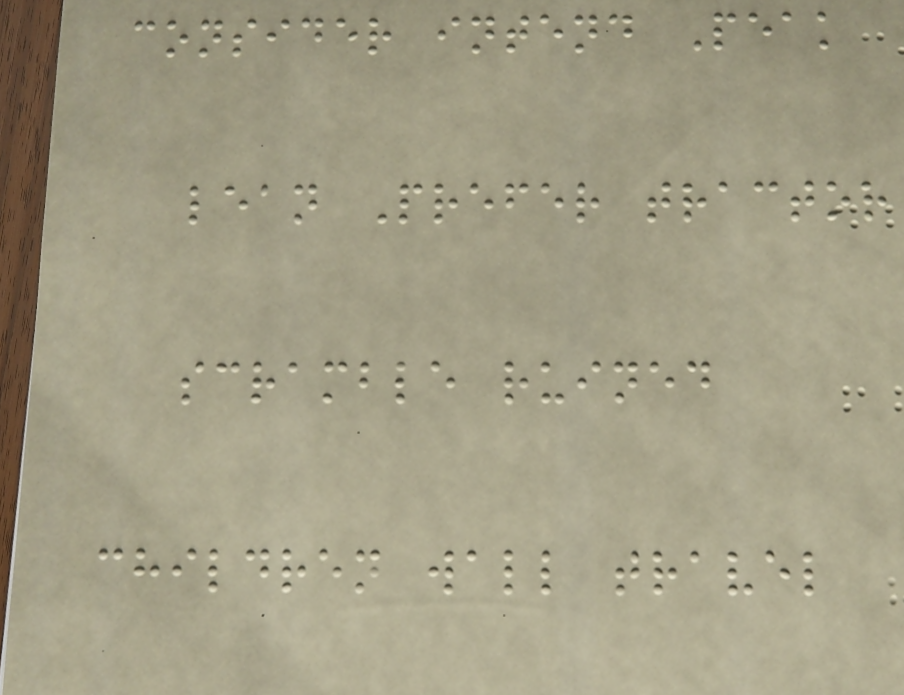consider intend Peak
lean Prefer tractor
scramble ruined
children wall travel
